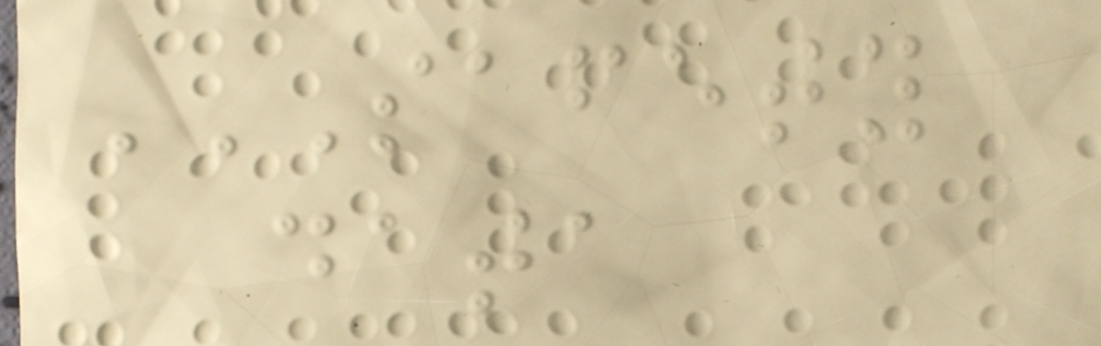SAFETY
DATA
